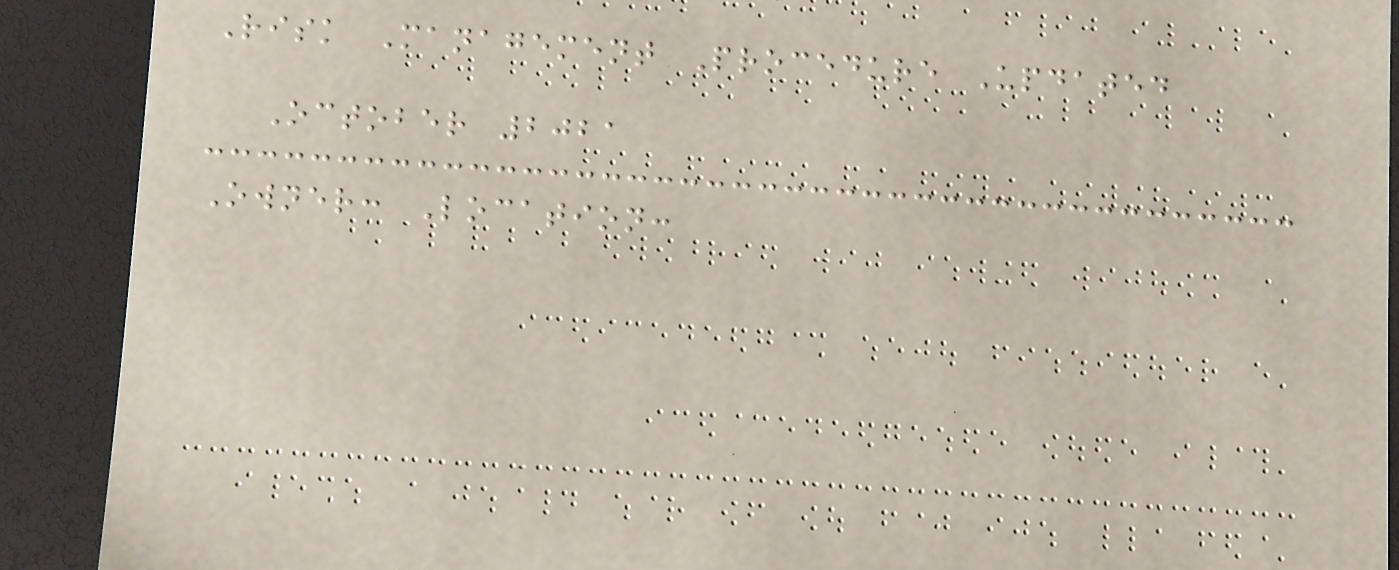Risk Management Procedure Updated
October 2021
Owner: Location:
